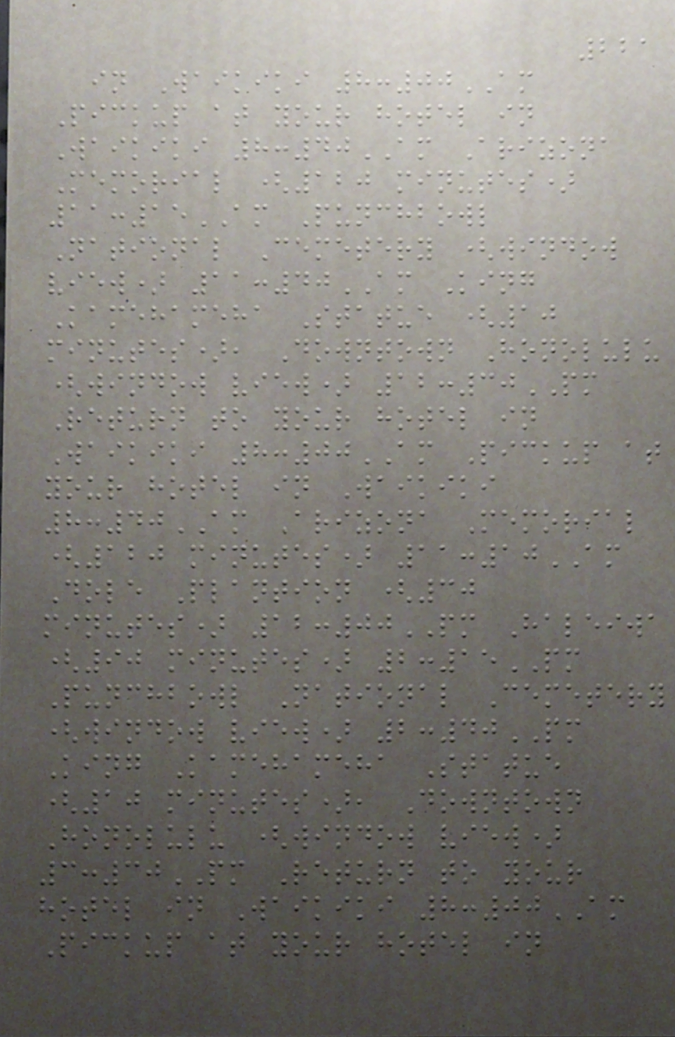221
in Waikiki 8:00AM
Pickup at your hotel in
Waikiki 8:40AM Arizona
Memorial (120 minutes)
11:15AM Punchbowl
National Cemetery (window
view) 11:40AM King
Kamehameha Statue (10
minutes), Downtown Honolulu
(window view) 12:30PM
Return to your hotel in
Waikiki 8:00AM Pickup at
your hotel in Waikiki
8:40AM Arizona Memorial
(120 minutes) 11:10AM
Dole Plantion (30
minutes) 12:00PM Haleiwa
(90 minutes) 2:15PM
Punchbowl National Cemetery
(window view) 2:40PM
King Kamehameha Statue
(10 minutes), Downtown
Honolulu (window view)
3:30PM Return to your
hotel in Waikiki 8:00AM
Pickup at your hotel in
